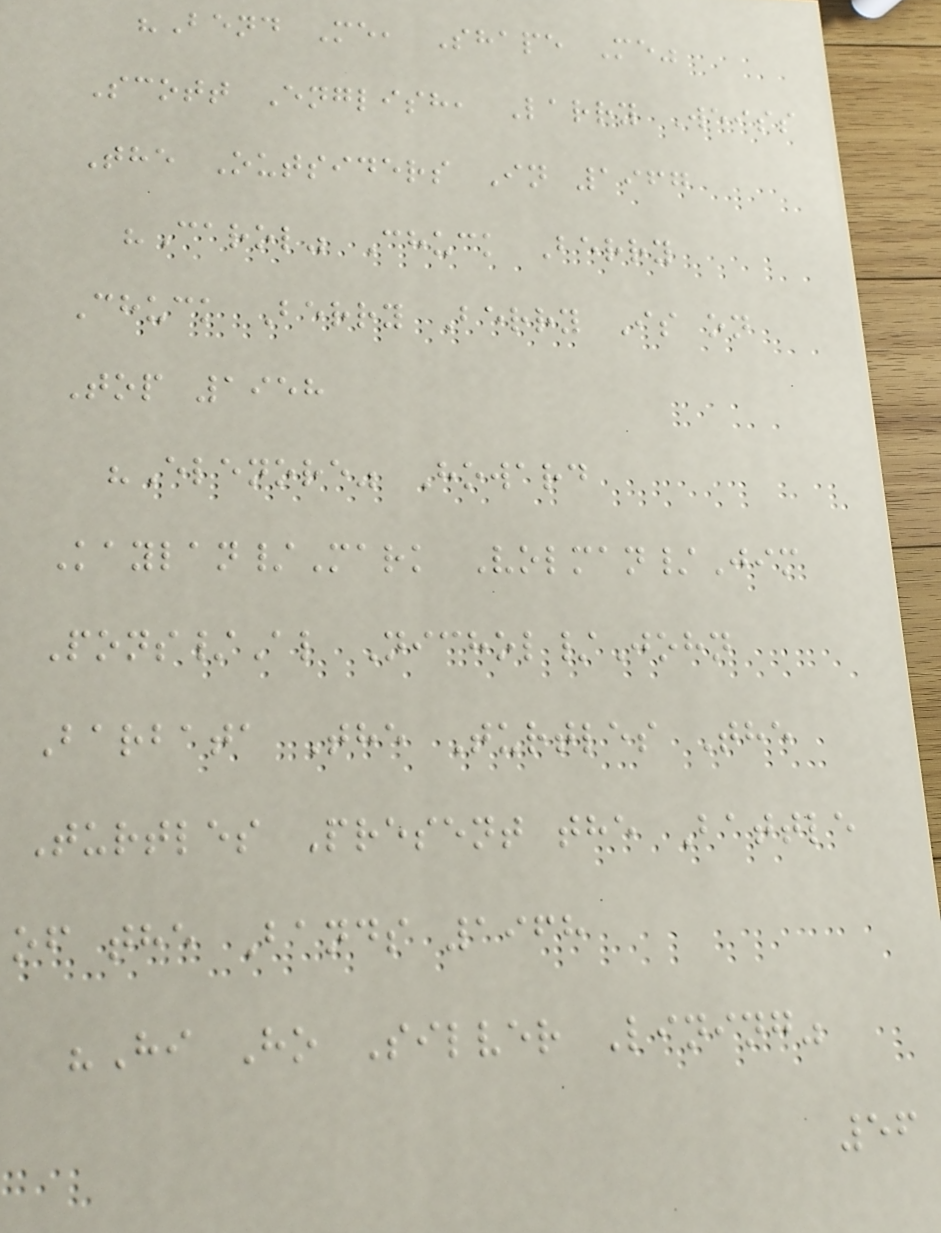"Bend Me, Shape Me"
Scott English, Larry Weiss
The Outsiders In 1967
"Carol" Chuck Berry
Chuck Berry Berry Is on
Top 1958
"Elenore" Howard
Kaylan/Mark Volman/Jim
Pons/Al Nichol/John
Barbata The Turtles The
Turtles Present the Battle
of the Bands 1968
"Hi Ho Silver Lining"
56
